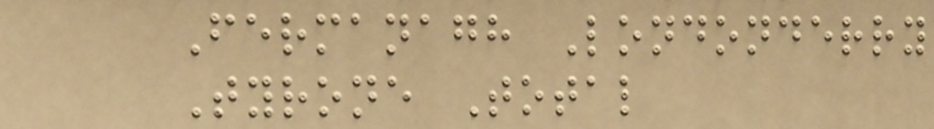Fermanagh Londonderry
Tyrone Total
